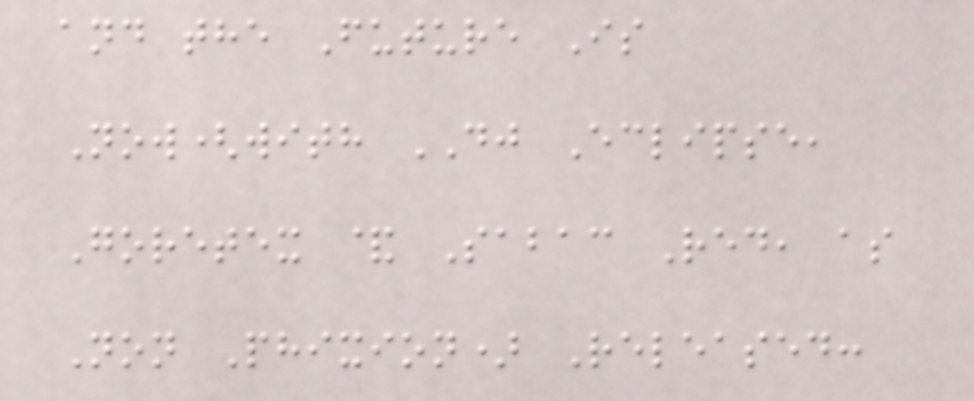and the Future Is
Now(with DJ Eclipse,
Goretex & Sabac Red, as
Non Phixion) Released:
